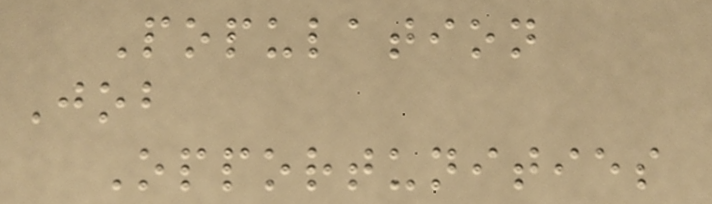Population
Job
Opportunities
